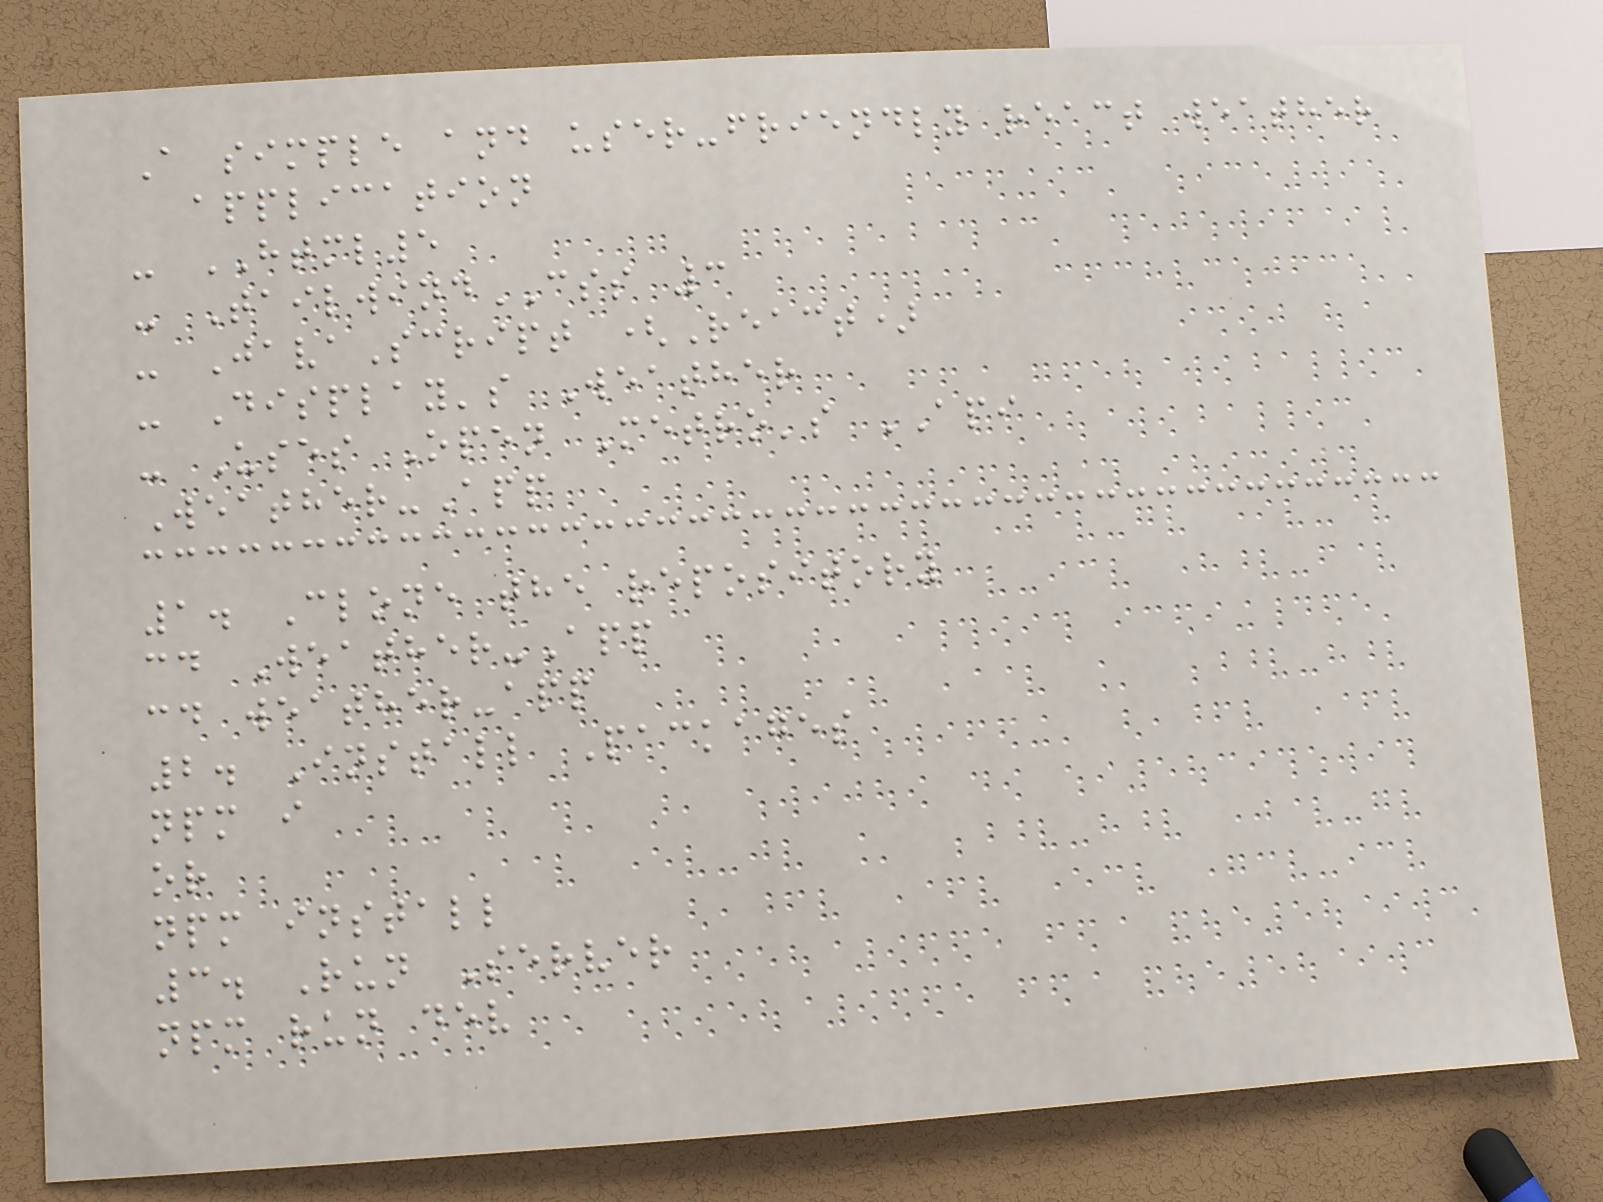A simple and user-friendly react weather
application
- HTML5
- TailwindCSS 3
- JavaScript (React)
- Display's Weather
- Uses Open Metro's API
Weather-App
1. Clone the repository
cd Weather-App
cd weather-app
2. Install Packages
npm i
or
npm install
3. Run Server
npm run dev
